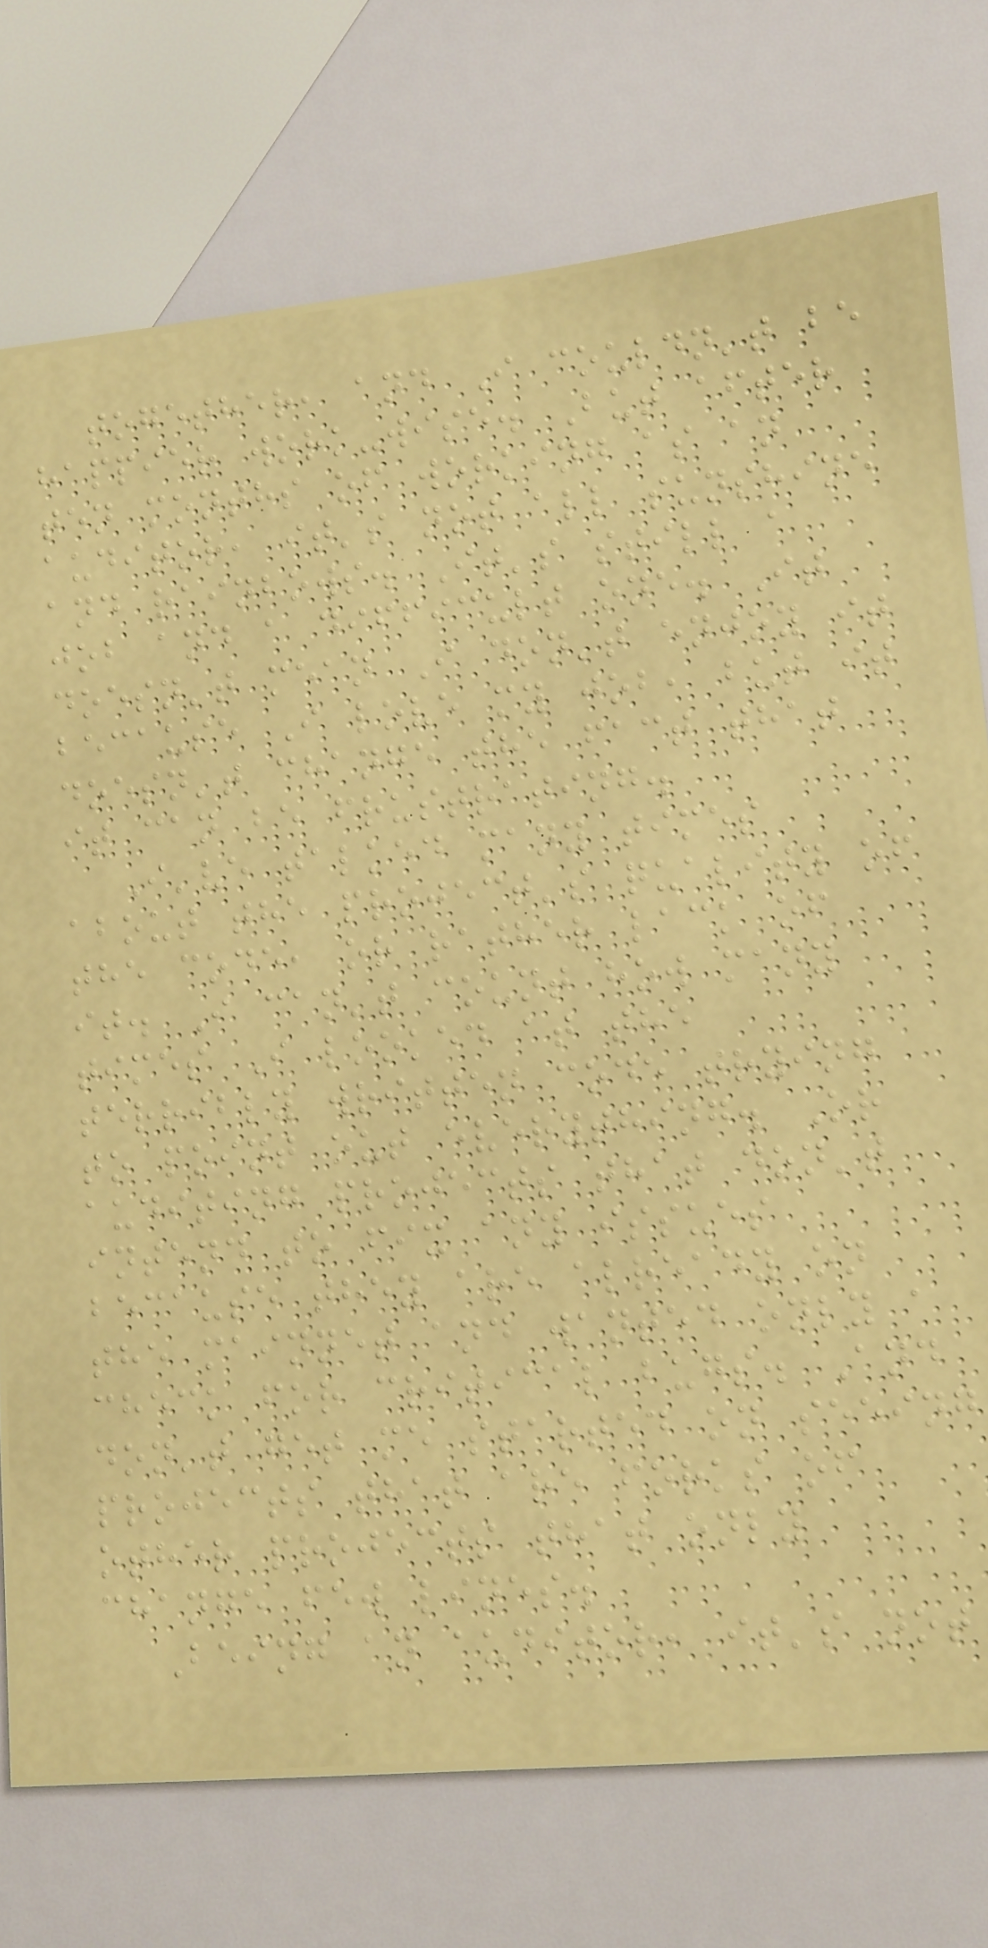together, and I couldn't be
happier work-wise. But after
ten months of working as an
auditor, it's not all sunshine
and rainbows. It's still a
job and a difficult one. It
doesn't mean I don't enjoy it
because I love my job, but it
doesn't change the fact that
it can be frustrating.
I've talked many times
about the project's quality of
the code, or rather lack of
it. I can't count how many
times I looked at the
terribly written code trying
to point out everything. Or
auditing projects that don't
intend to fix any issues
because they are already on
the mainnet and wanted only a
check for critical bugs. And
don't get me started on seeing
projects that are forks of
other projects that only
change few lines.
Being an auditor, it's not
